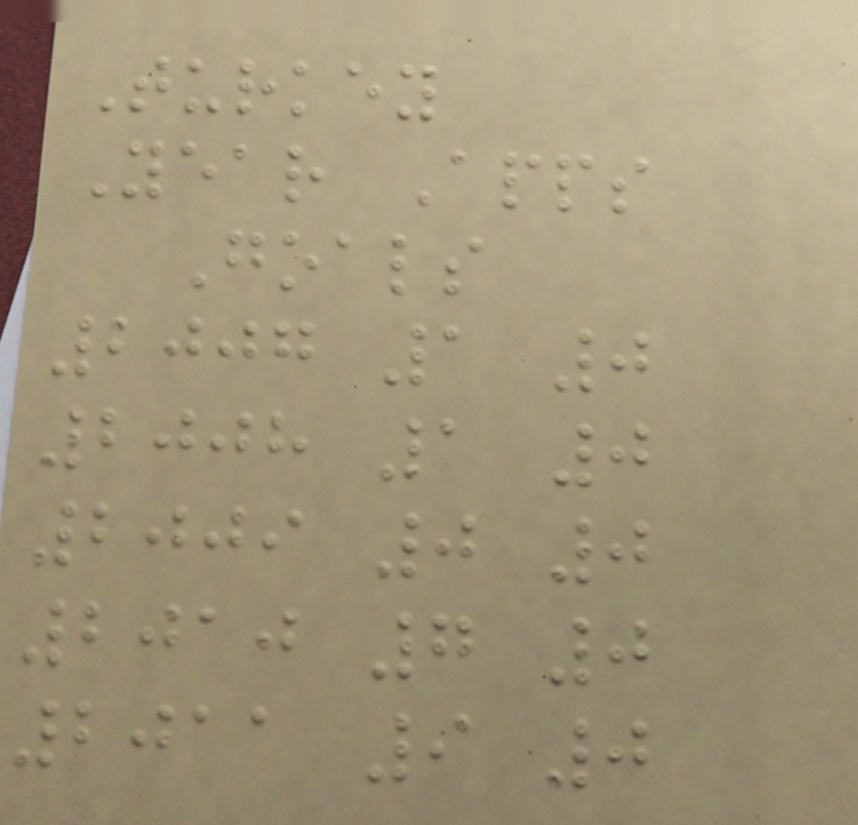Turkey
Year Apps
Goals
2007 1 0
2008 1 0
2009 0 0
2010 7 0
2011 9 0
